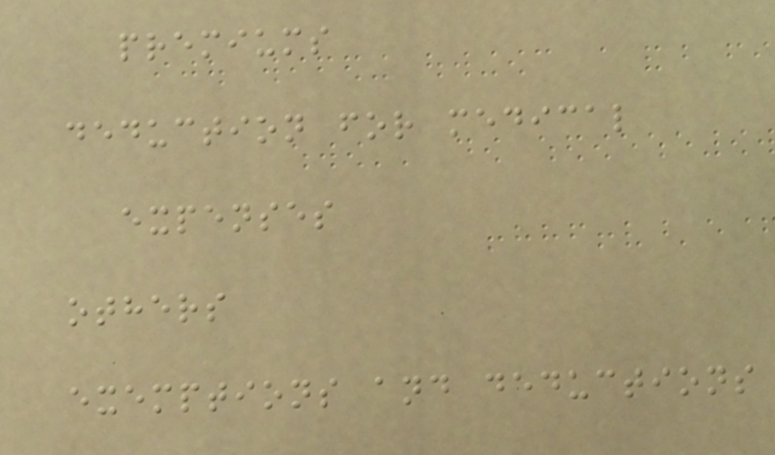premiums
deduction for medical
expenses
others
exemptions and deductions
